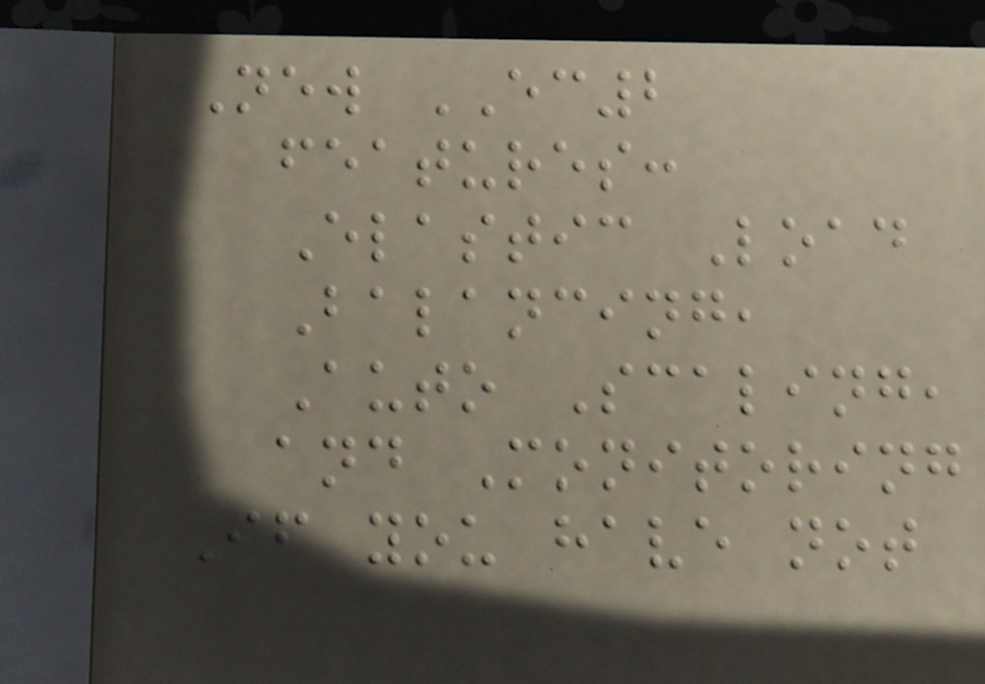New EC2
features:
Elastic Load
Balancing,
Auto Scaling,
and Monitoring
If you have not
